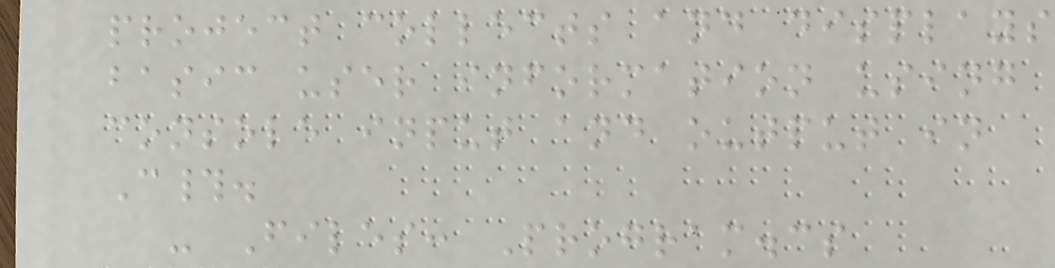project collects and displays
basic user information using
console input and output in
C#.
- Files: Program.cs
